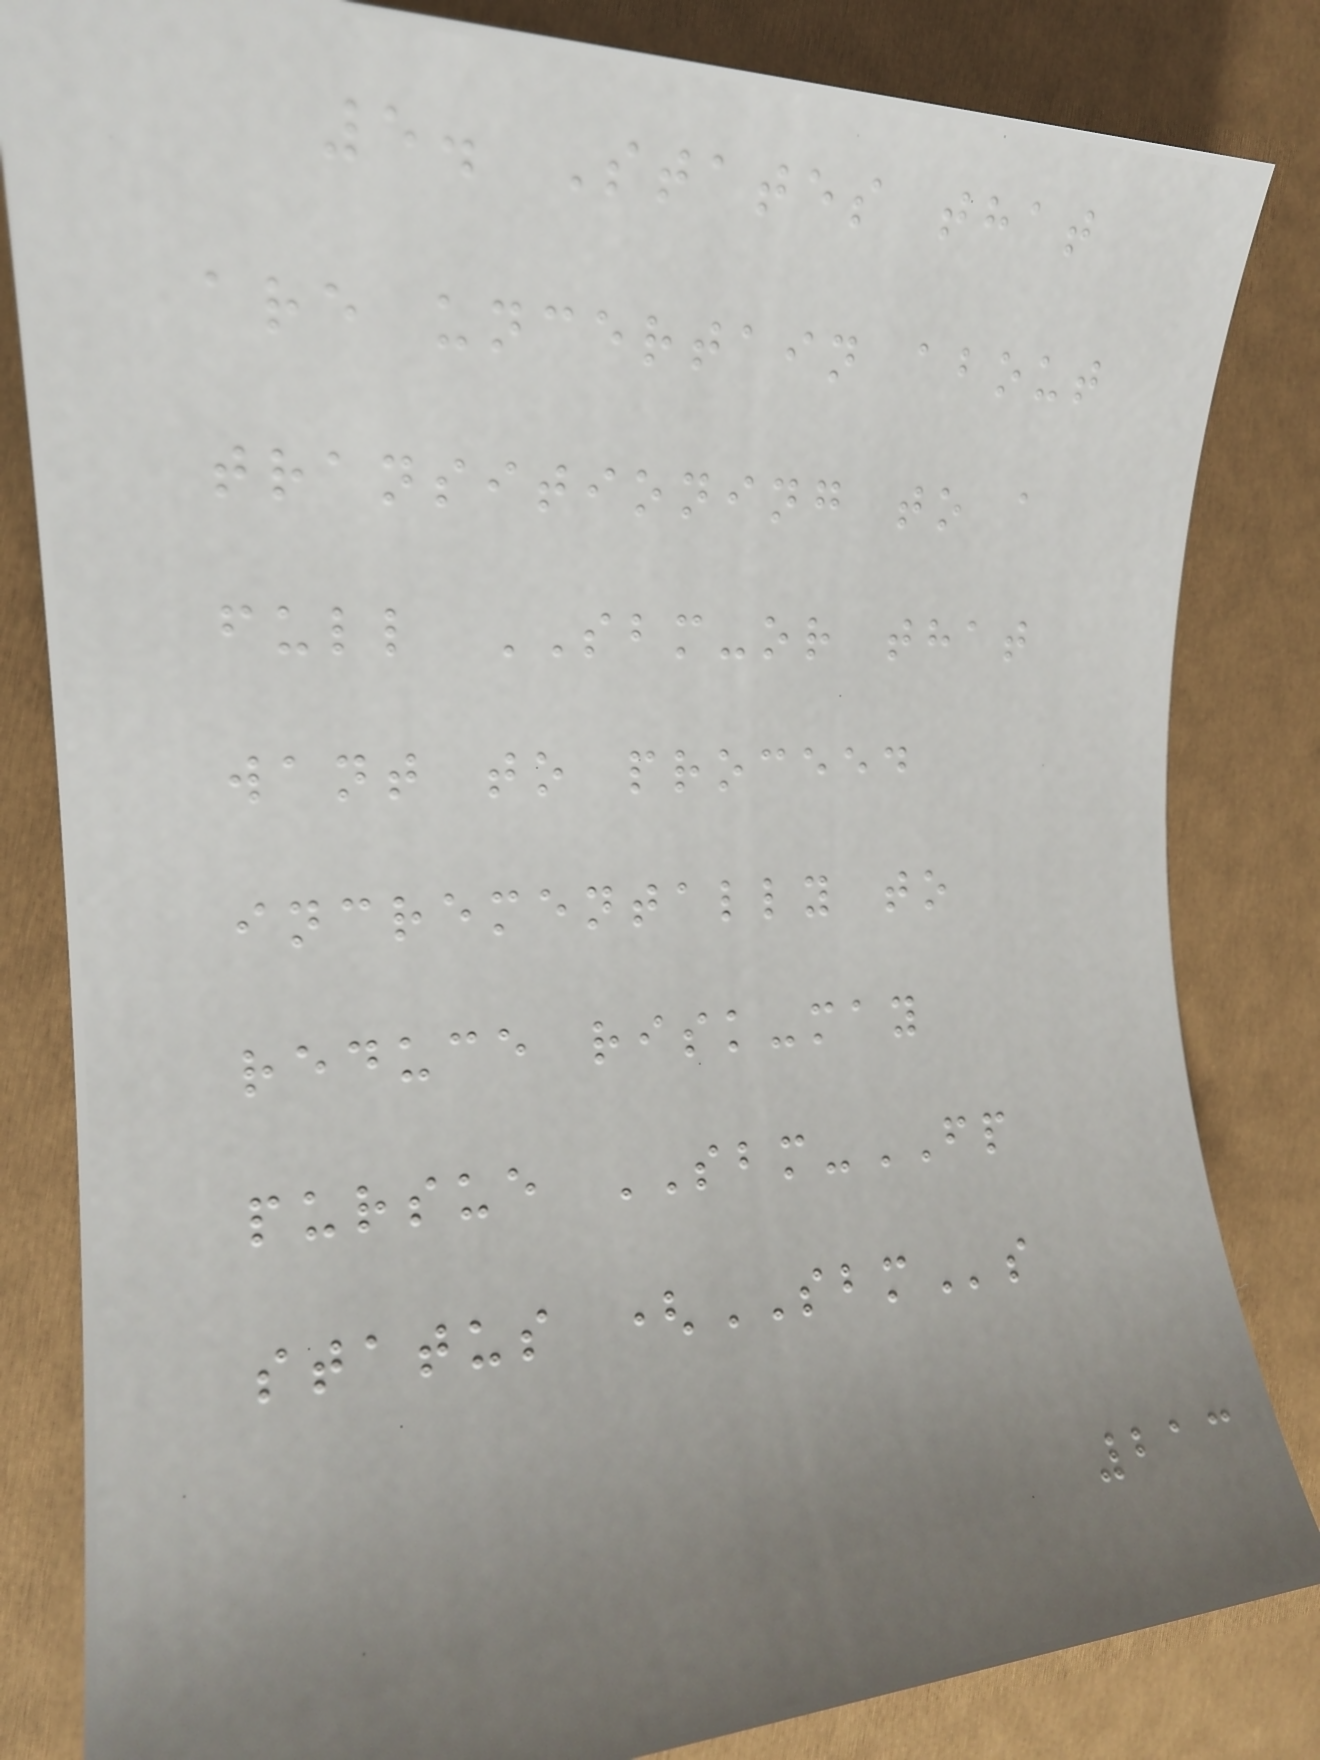5. States that
are uncertain about
transitioning to a
full SBM-or that
want to proceed
incrementally to
reduce risk-may
pursue SBM-FP
status (SBMs
213
